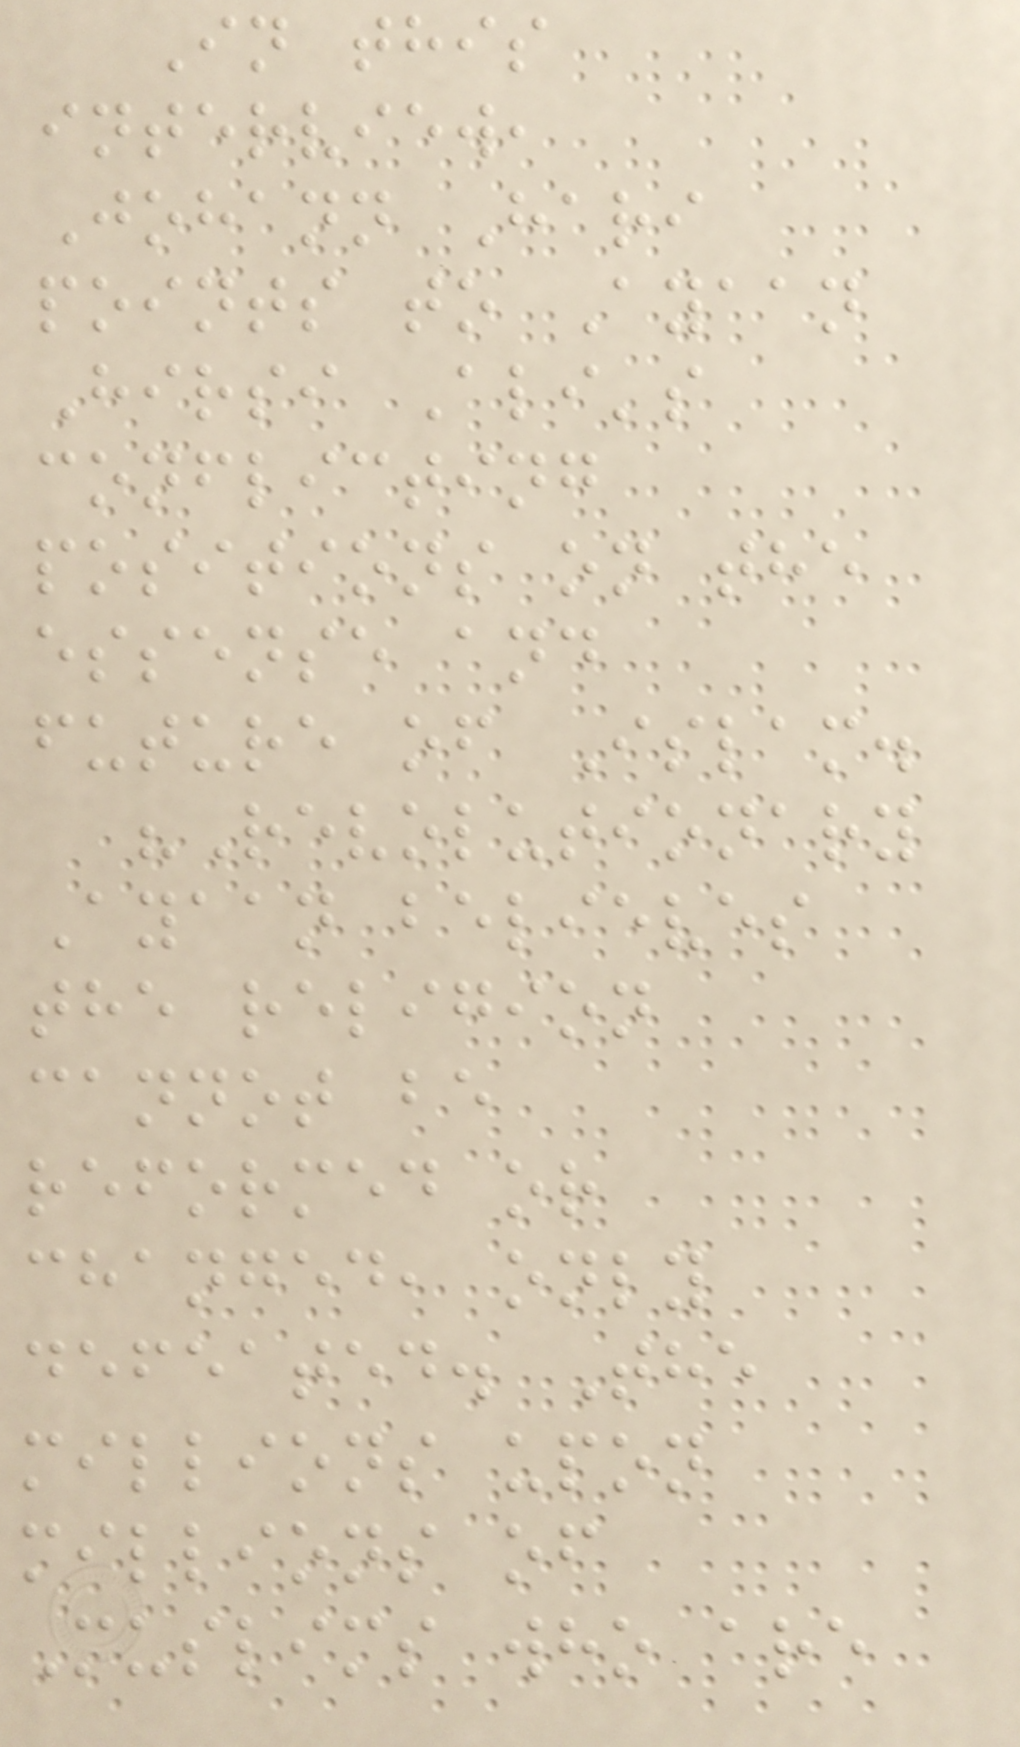In this
interview,
Johann Hari
points to Ayaan
Hirsi Ali's
conflicting
positions on the
essense and
future of Islam.
"Revolutionary
Ayaan believes
the religion
cannot be
reformed or
changed, only
defeated. The
millions upon
millions of
Muslims who are
